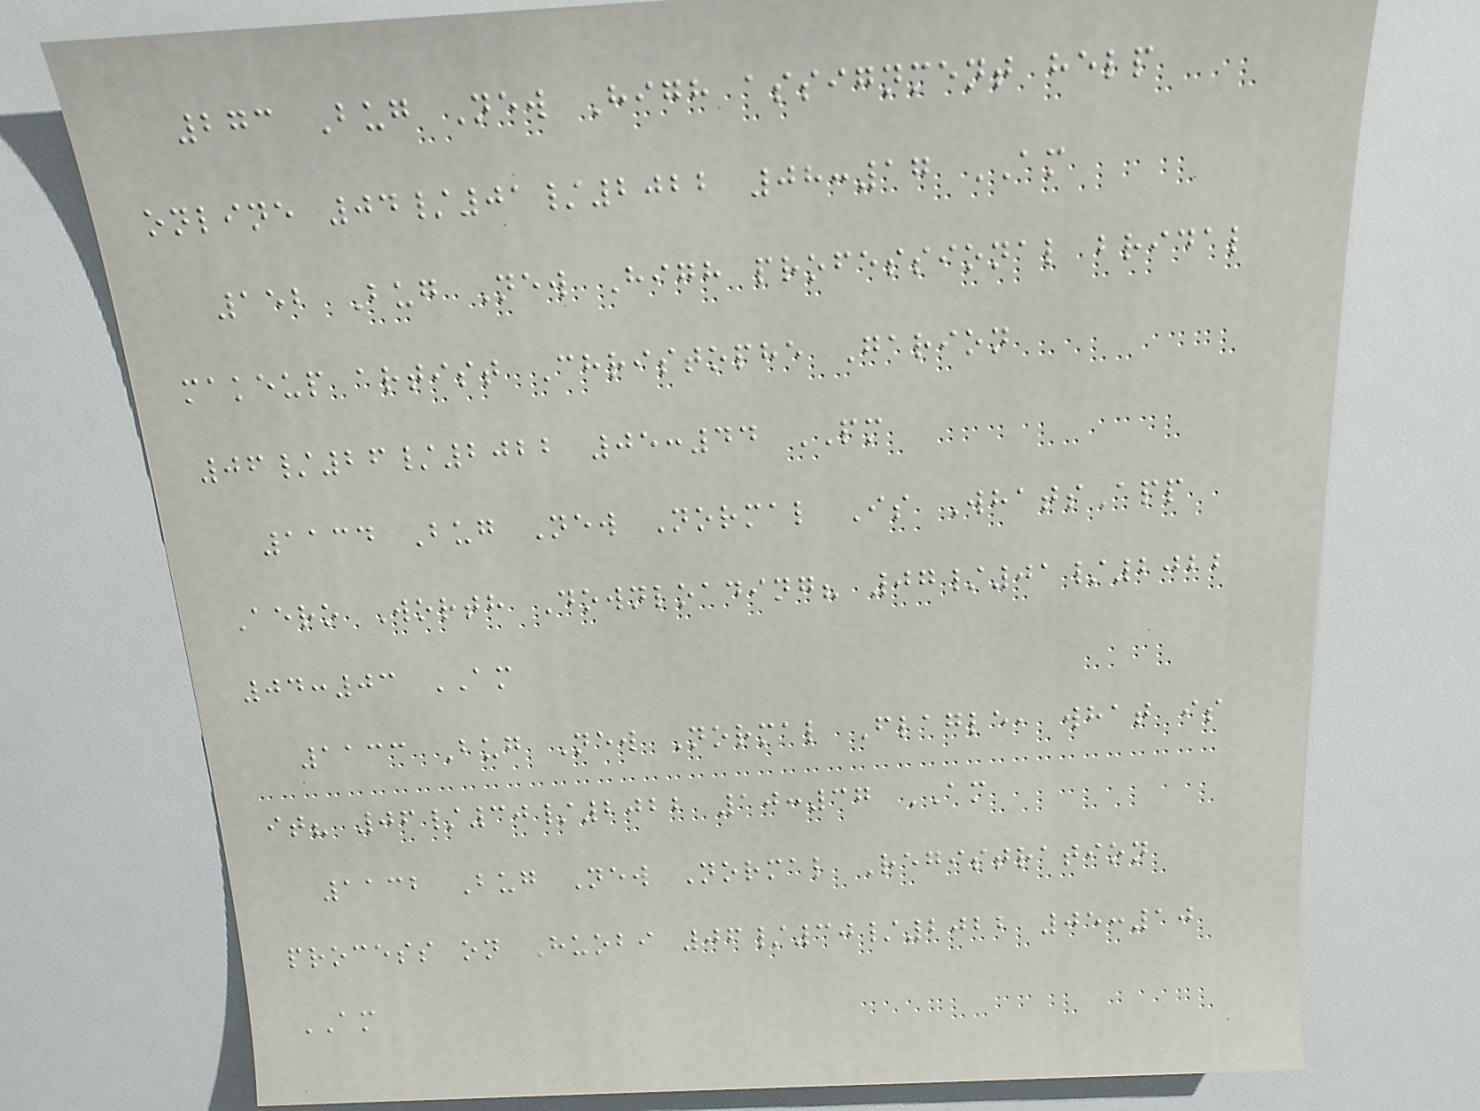273 Bug New High assignment help
online 04/01/2022 08:17 AM
152 Bug New High professional bridal
makeup artist Christophe Garion
06/26/2022 05:44 PM
1134 Bug New Normal Is WhatsApp
Aero Worth Downloading? 07/01/2022
04:03 AM
1133 Bug New Normal Flagle, what is
it? 06/30/2022 10:37 AM
1132 Bug New Normal Registration
process on Huobi 06/30/2022 05:10
AM
